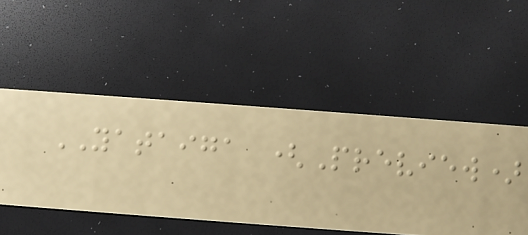YATAIGA (Preview)
